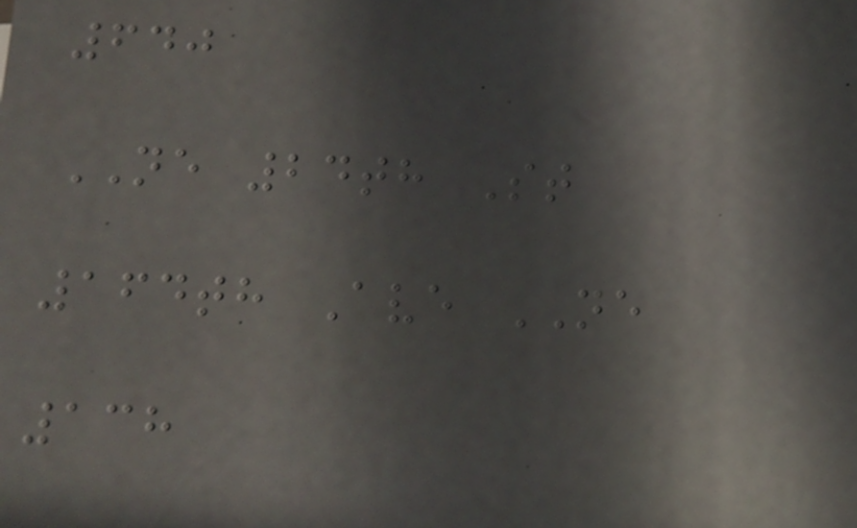640
NE 24th St
164th Ave NE
138
